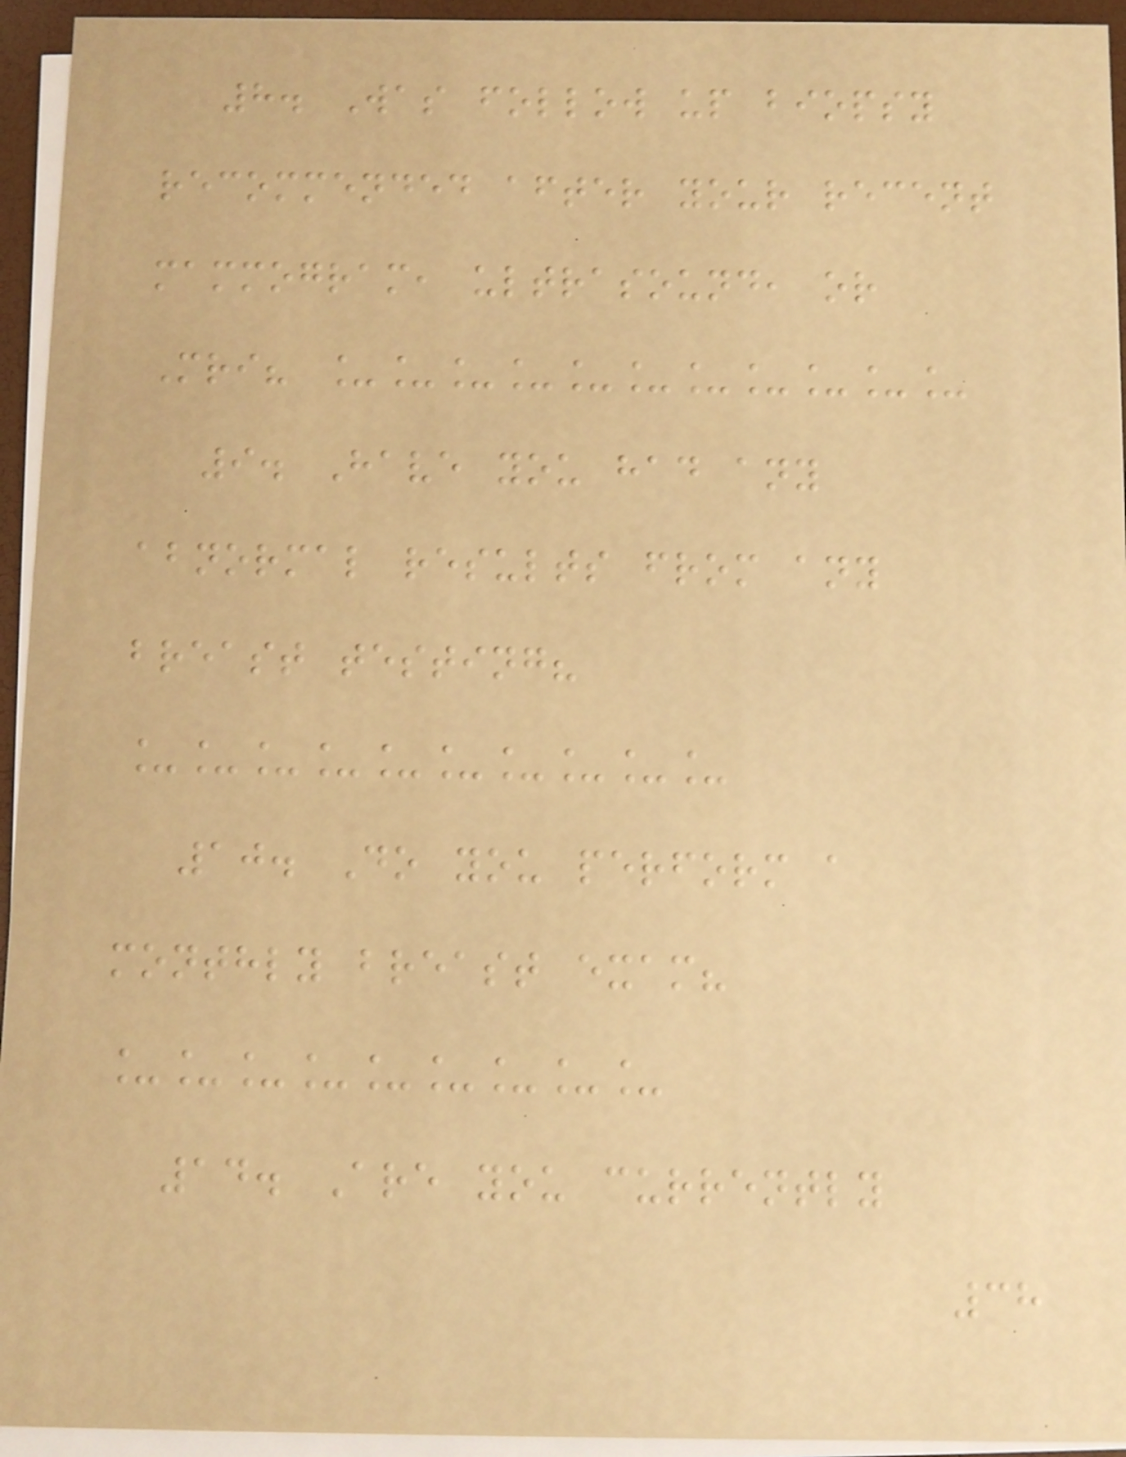8. Was follow up biopsy
recommended after your recent
mammogram, ultrasound, or
Mri? ___________
9. Have you had any
abnormal results from any
breast testing?
__________
10. Do you perform a
monthly breast exam?
_________
14. Are you currently
38
